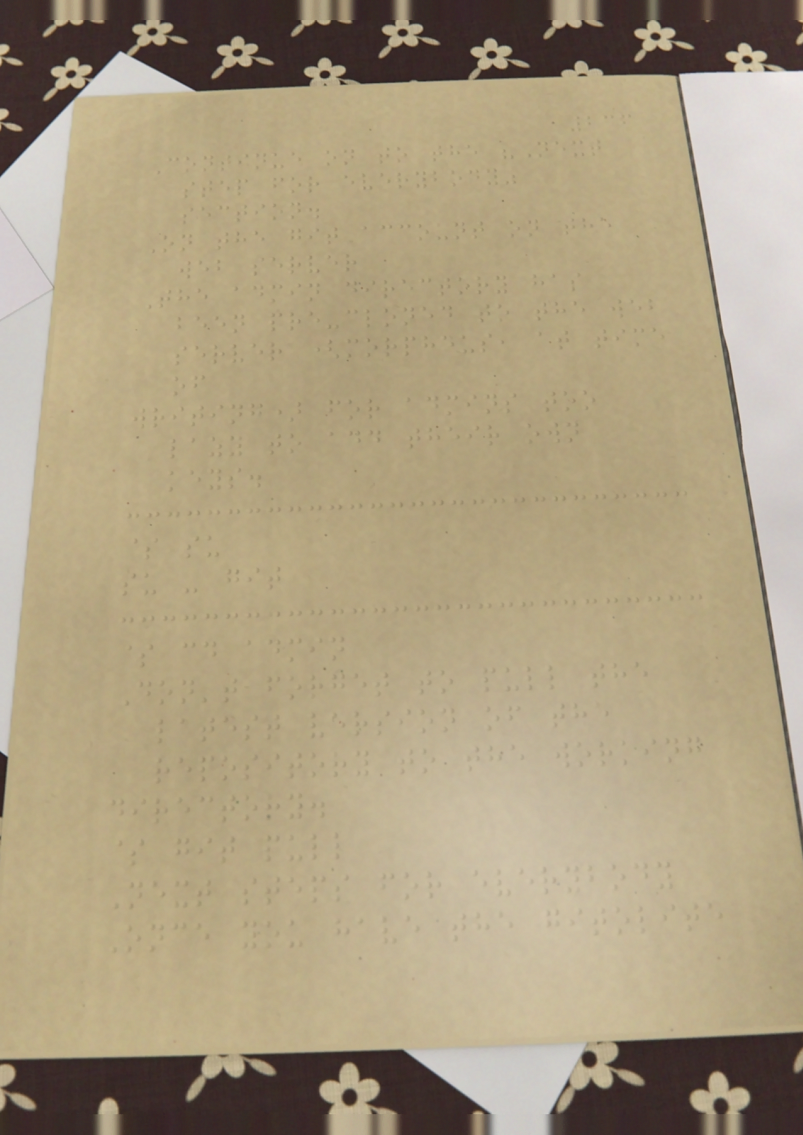236
Continue on to the "Next
step for everybody"
section.
On the git account on the
web server
The admin directory has
been pre-cloned to the web
server (morpheus, at time
of
writing) for admins too
lazy to add their own
keys.
$ su
su - git
$ cd admin
Don't forget to pull the
latest version of the
repository to the working
directory.
$ git pull
Next steps for everybody
Once you have the gitolite
